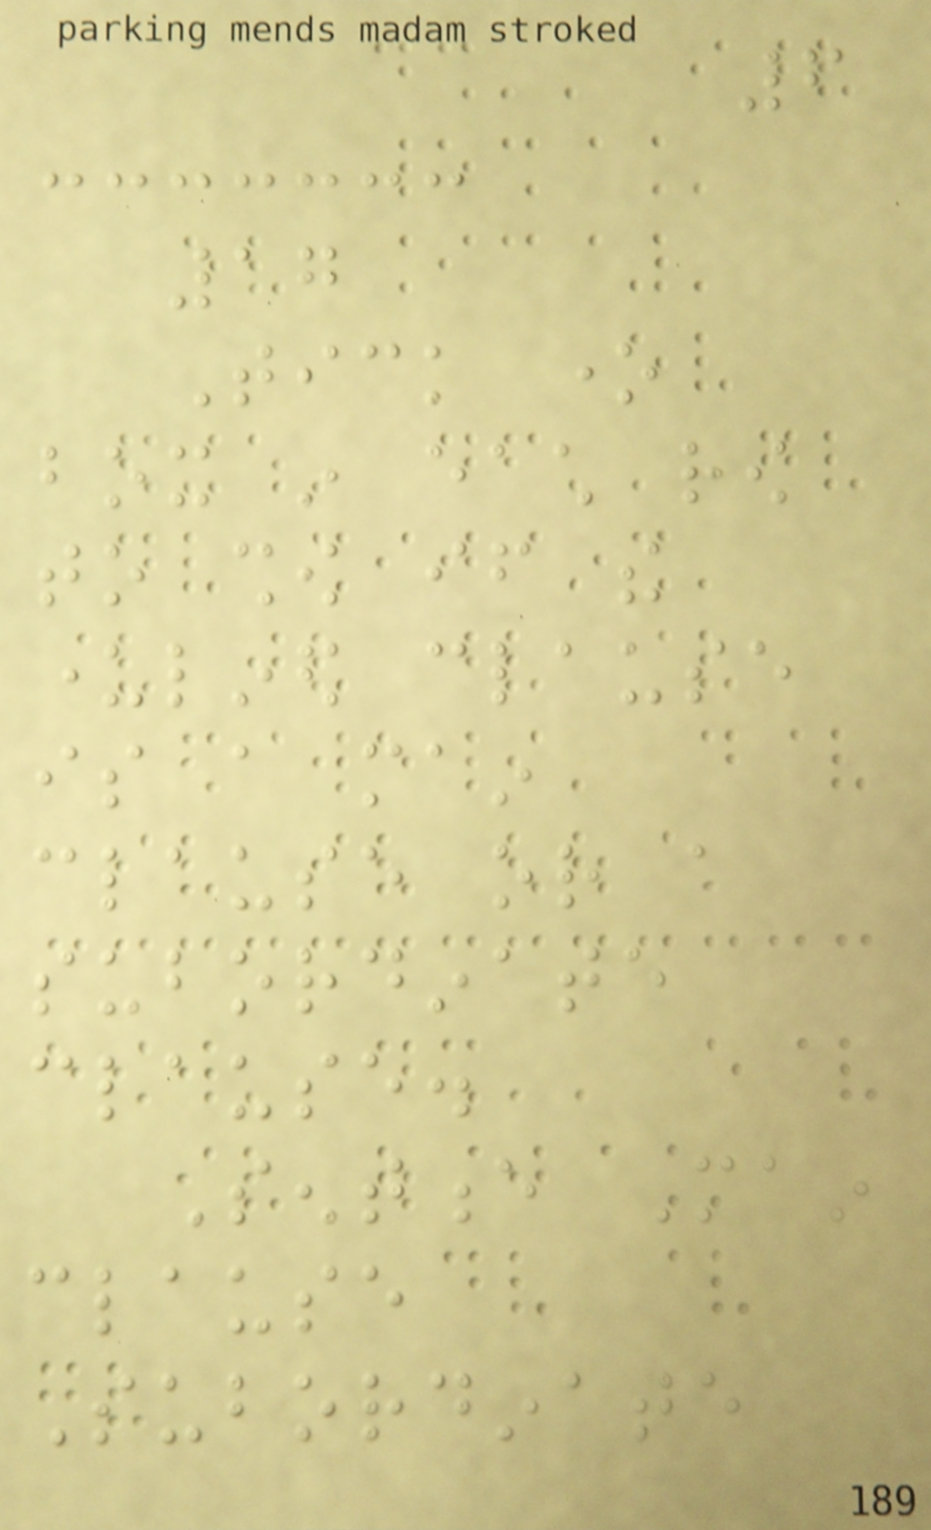6
17
Tick one
box in each row
to show if the
underlined clause
is a main
clause or a
subordinate
clause.
Sentence Main
clause
Subordinate
